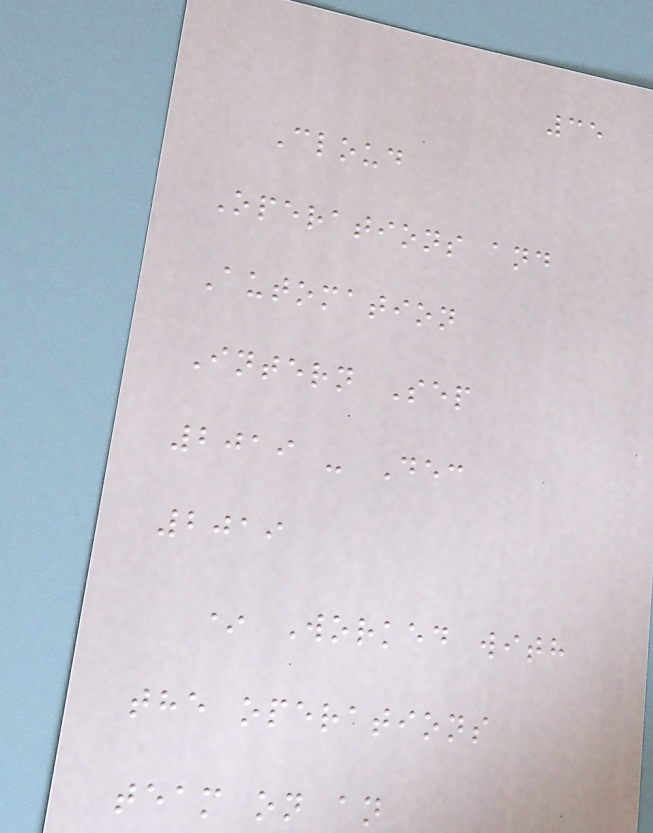35
Cloud
Operations and
Automation
Intern Sep
2019 - Dec
2019
* Worked with
the operations
team on an
